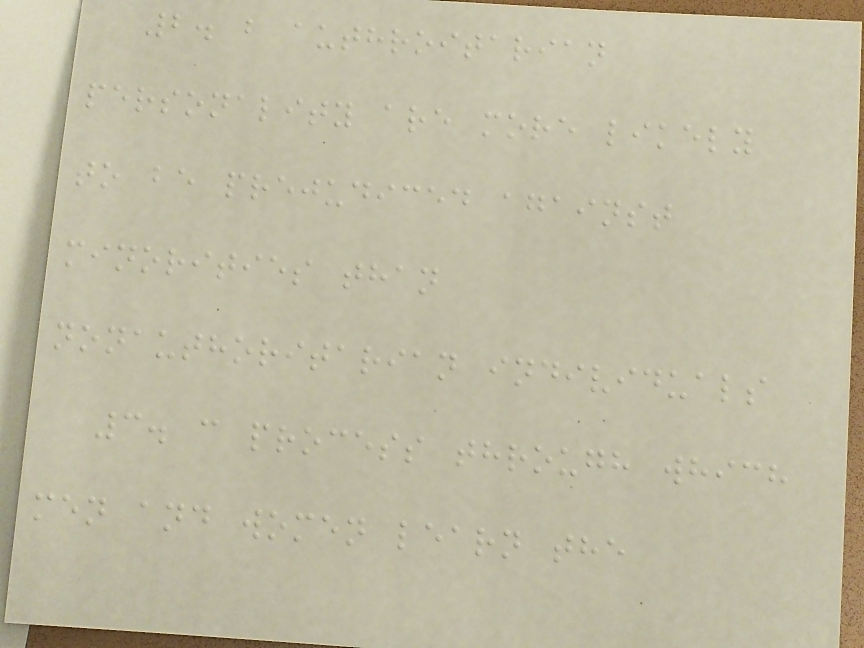2. b authroitarian
personality are more likely
to be prejudiced against
minorities than
nonauthoritarian individuals
3. c process through which
men and women learn the
